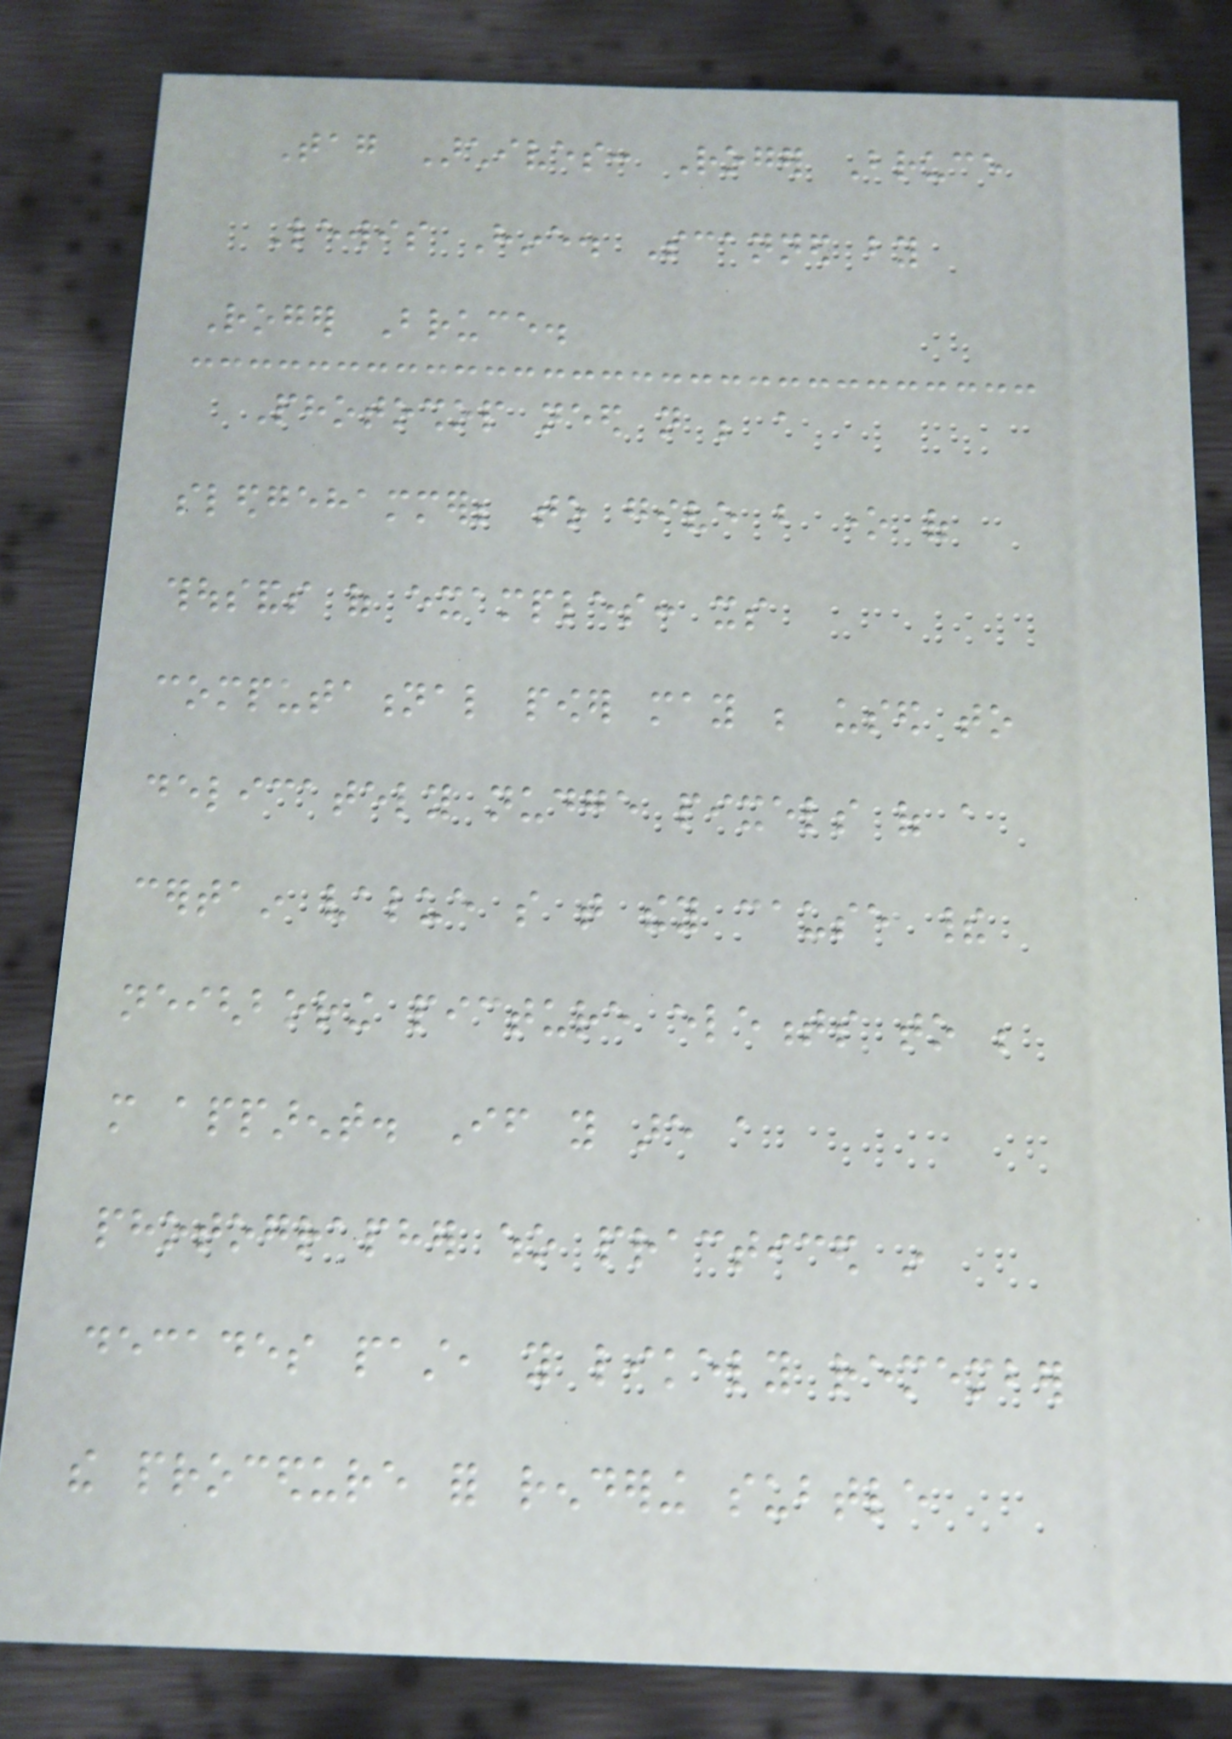Tag Archives: Roger Bruce
Lewis Hine. Scanned by
Roger Bruce.
Photoshop need not be a
sledgehammer; to give but one of
thousands of examples: its
computational power may be used to
delicately nudge pixels of a
certain value so that they cause their
neighboring picture elements to be
more apparent. If you are a
photographer who practiced in
decades past, you likely remember
the procedure for rendering subtle
